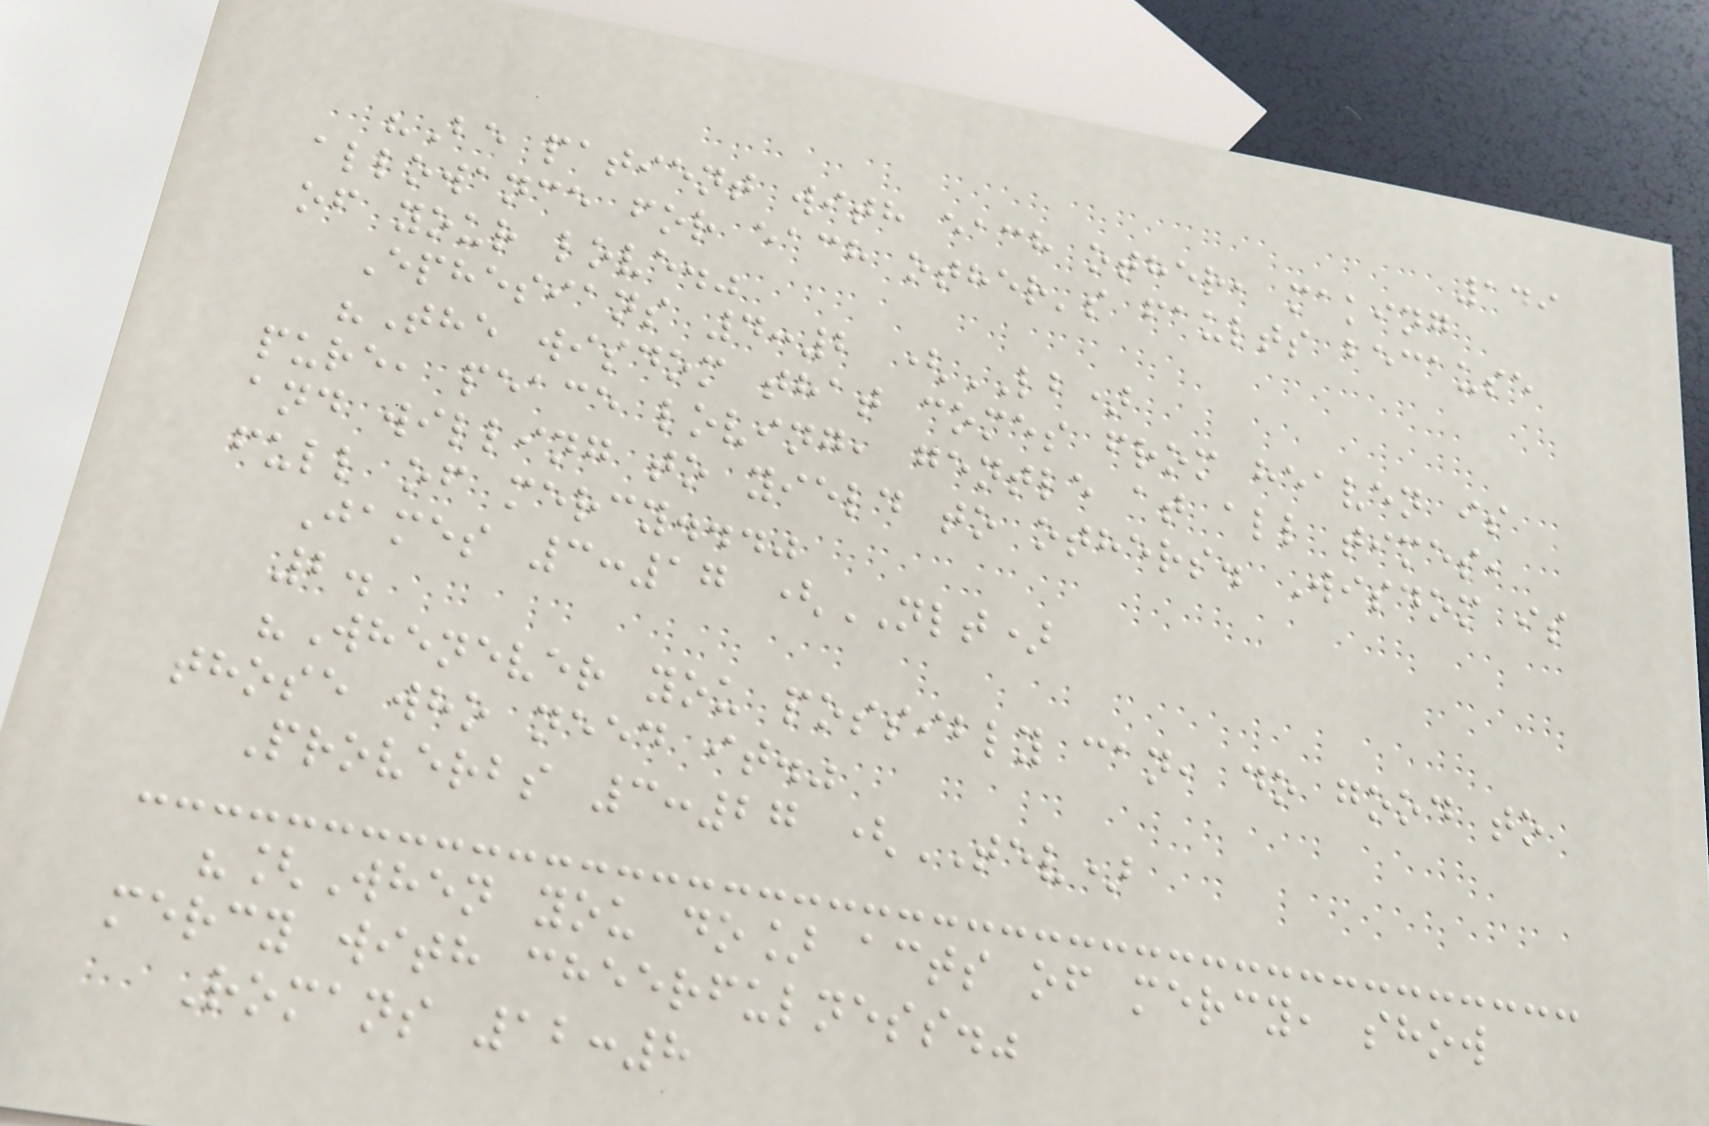149
"Be patient with each other, making
allowance for each other's faults because
of your love."
Ephesians 4:2 (LB)
"The wisdom that comes from heaven is
pure, peace loving, gentle at all times,
and willing to yield to others. Wisdom is
full of mercy..."
James 3:17 (NLT)
2.
"Whenever you possibly can, do good to
those who need it."
Proverbs 3:27 (TEV)
"[When you do] acts of mercy, show
mercy with cheerfulness."
Romans 12:8
